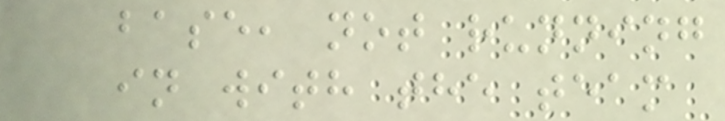base, not running
in with the team
